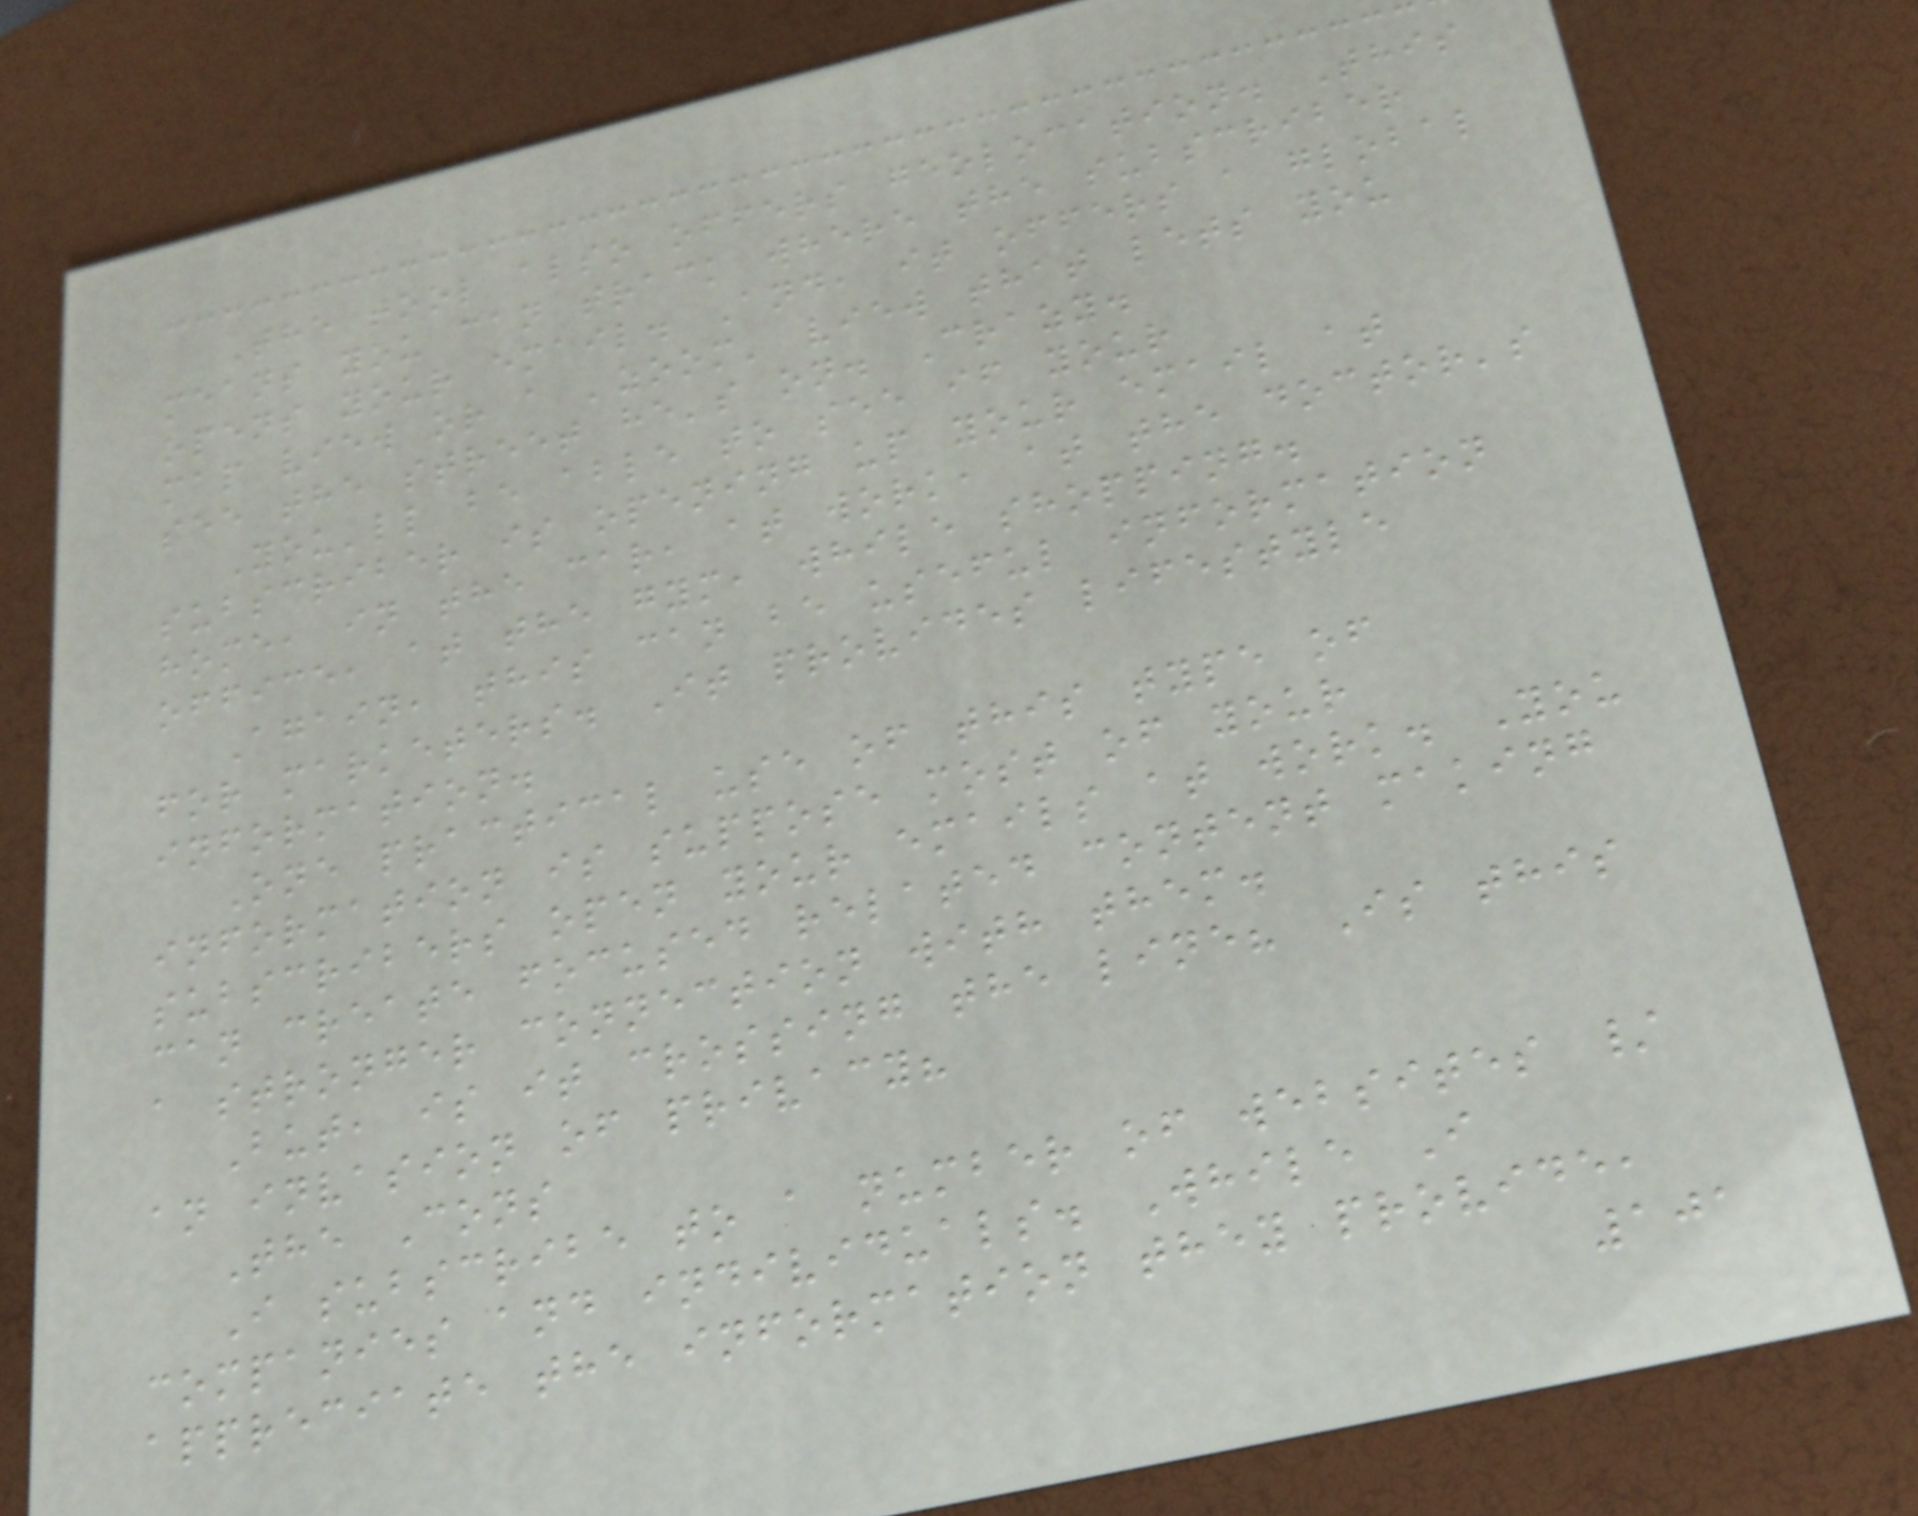The tool also offers geolocation. This
means you can track where the subscriber
opens your email. And, it offers a global
map view or a 'zoom' view that lets you
see the street he's on. Crazy.
You'll be able to see if your
subscriber is opening up your email at
home, in the car, at work, at the doctor's
office, at the gym, while shopping.
Again, this can be useful information
for marketers. It provides lifestyle
information.
One practical use of this type of
information is suppose most of your
subscribers open your emails at work. You
can create focused related content making
a stronger connection with them.
But, is it crossing the line? Is this
an invasion of privacy?
The Cons
I subscribe to a number of websites /
companies and individuals. While I
appreciate the information they provide,
101
